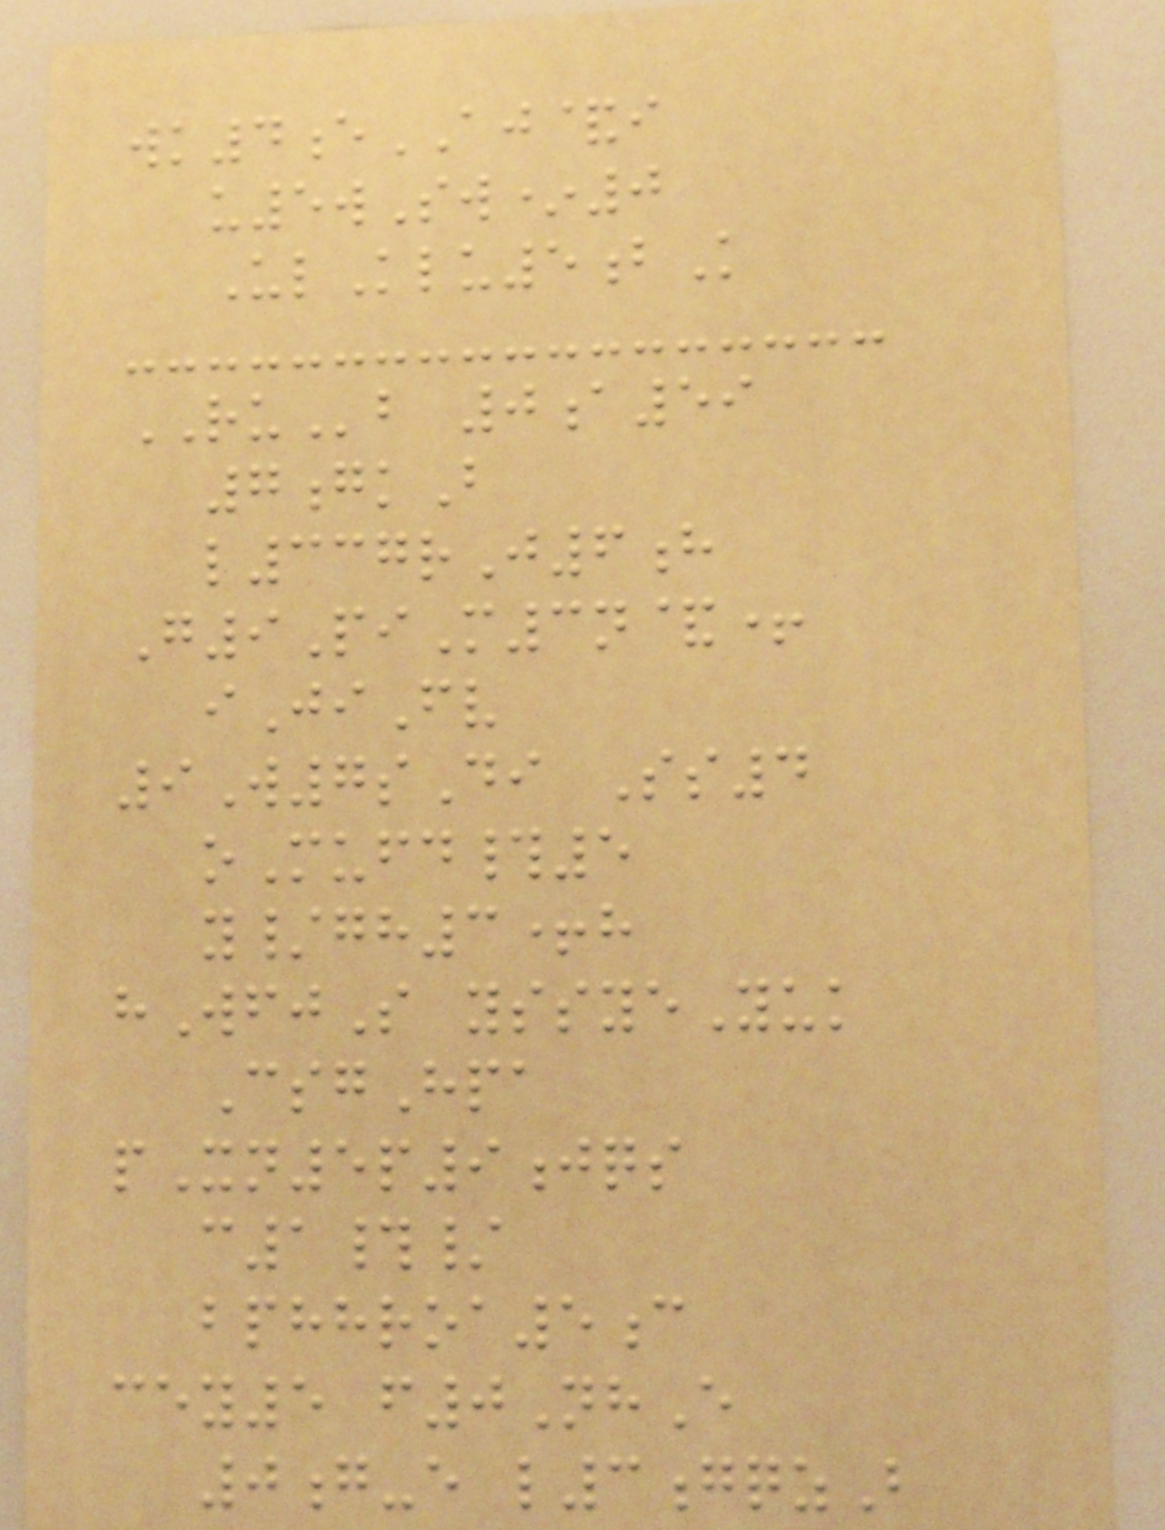wk4eAJ&i
u5wSw*0
UlKlu5bK
RUb 0a59
7gkB
l337rJ6h
G9PiM3n&+
iJiFv
9W7sDi Ss4
oMufd#5
y/gh3+h
hWfjS yssyeYuk
CsgHpa
pXn5p9jqs
c1#/
bphhroa5c
cey5 f0NhE
0g-e l3gqzB
